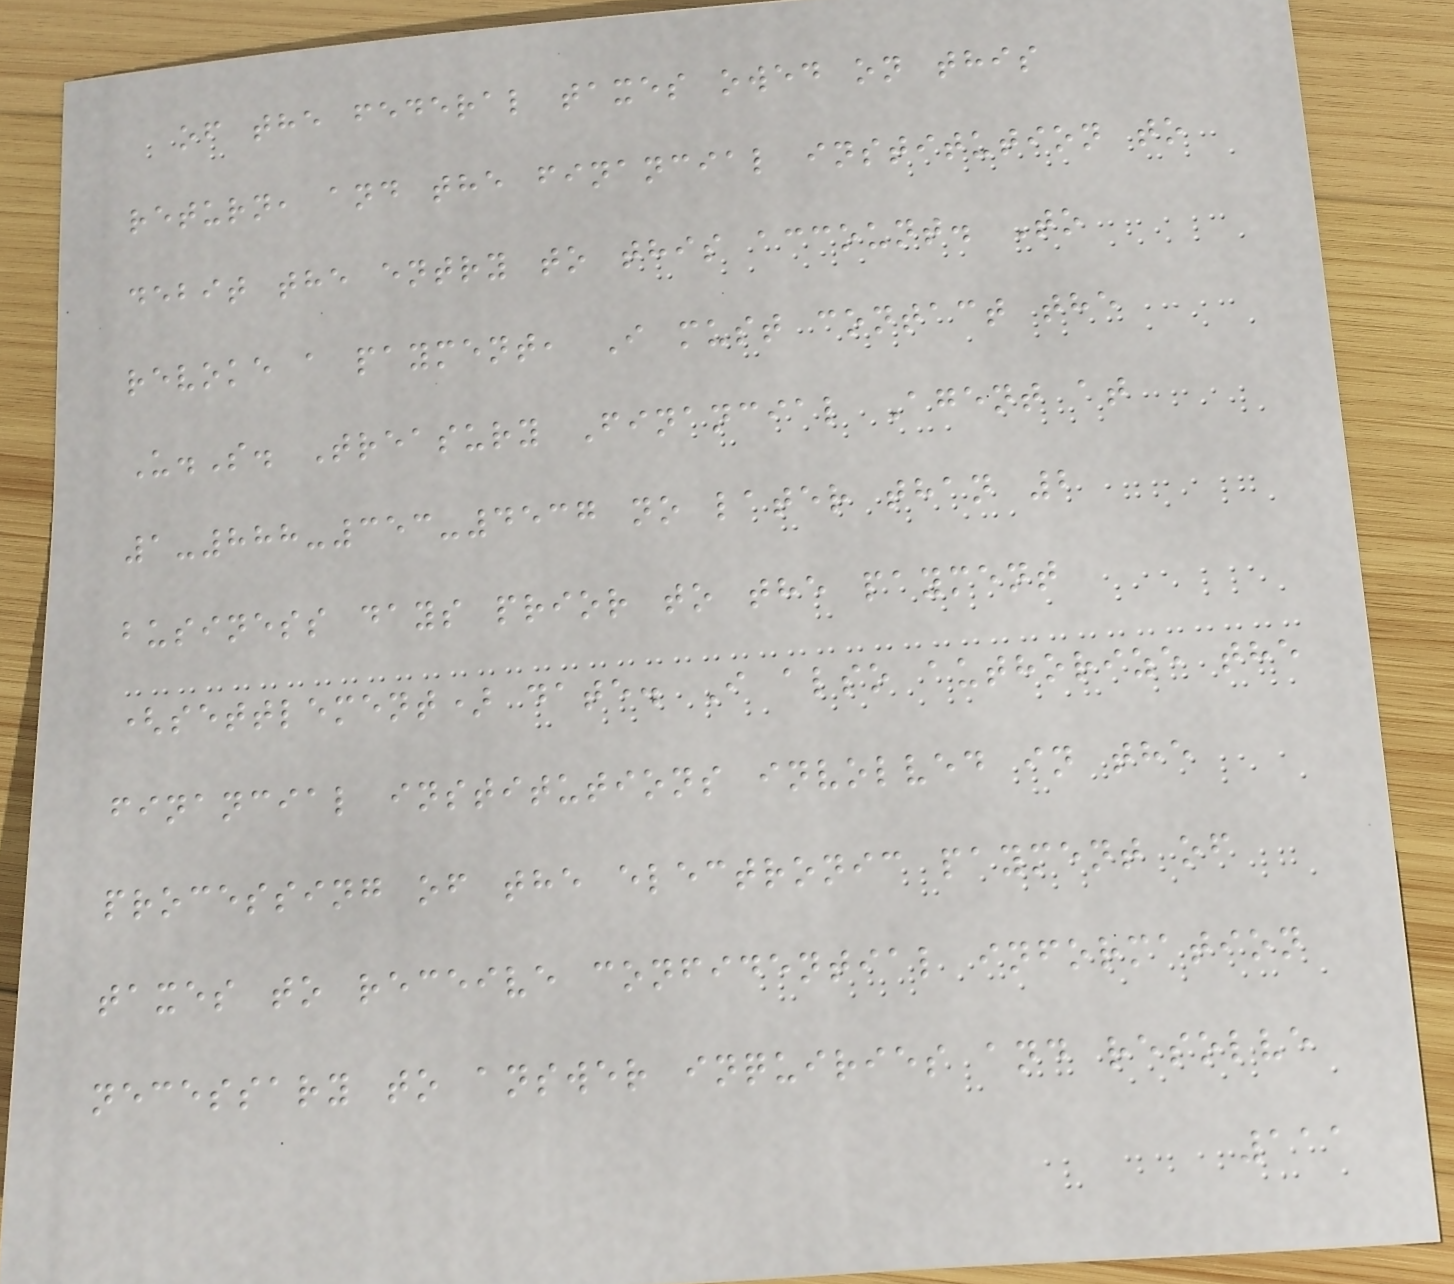of the federal taxes owed on this
return, and the financial institution to
debit the entry to this account. To
revoke a payment, I must contact the
U.S. Treasury Financial Agent at
1-888-353-4537 no later than 2
business days prior to the payment
(settlement) date. I also authorize the
financial institutions involved in the
processing of the electronic payment of
taxes to receive confidential information
necessary to answer inquiries and resolve
111
